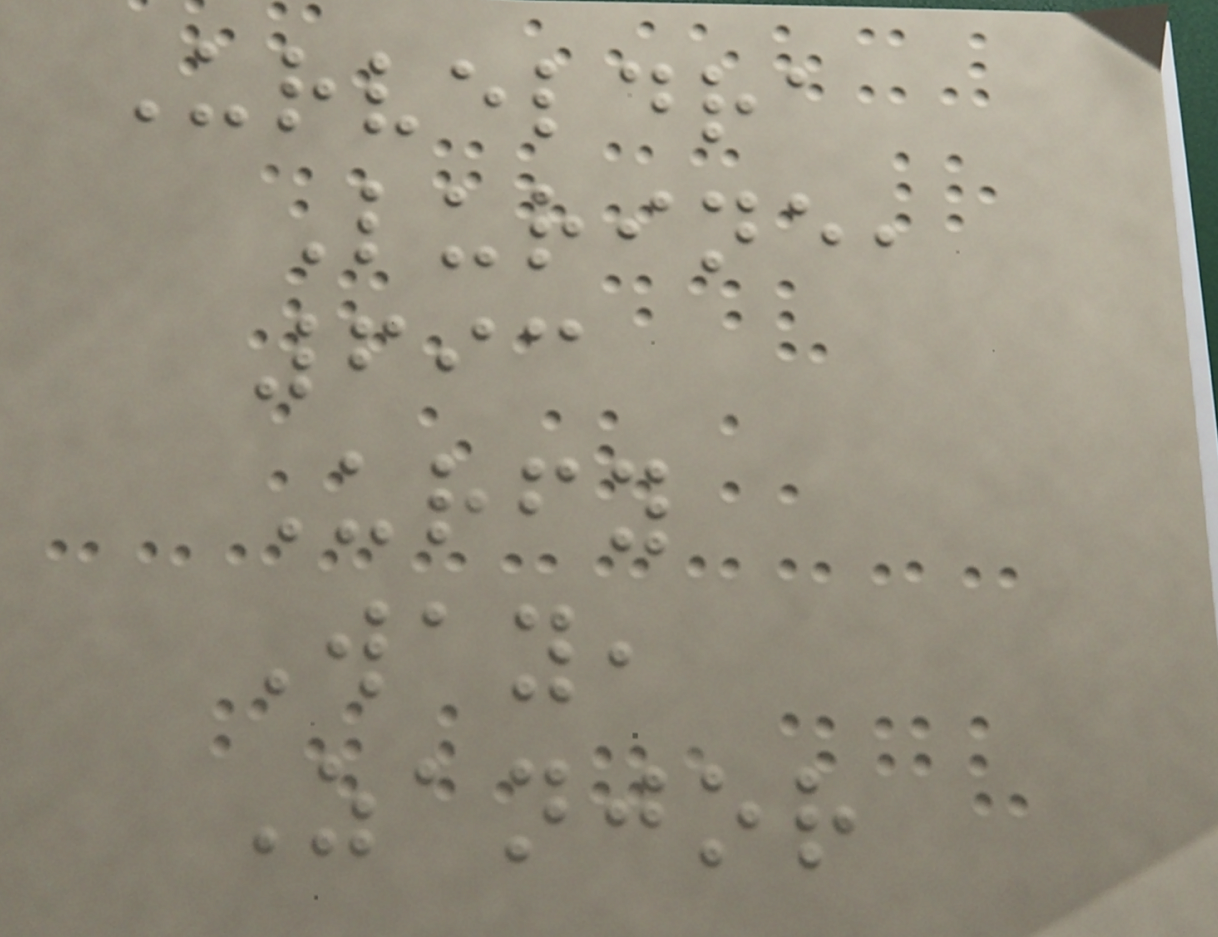Urveldra
Lurine,
693
Urfy
Way,
Zanjor
